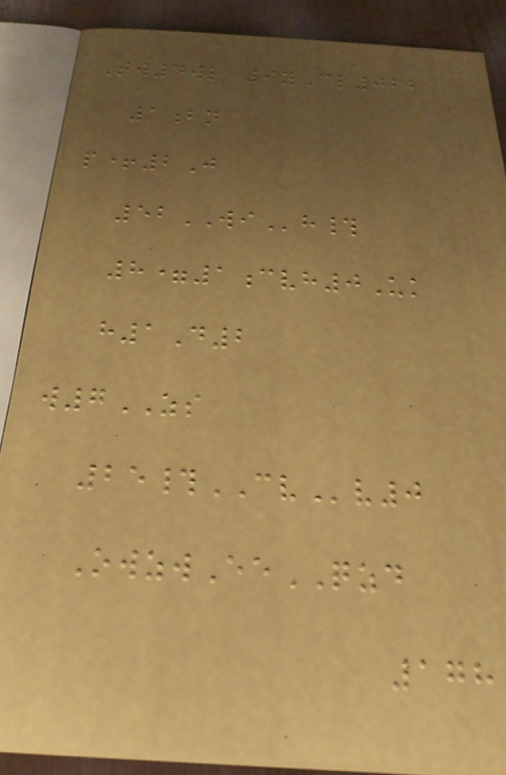Tw4wl 9yCl062
1bn
p+2J
52WIh#
8=1cvh0Uk
h1D2
w7ZS
25#CVv0
OwzwEeQZD
178
